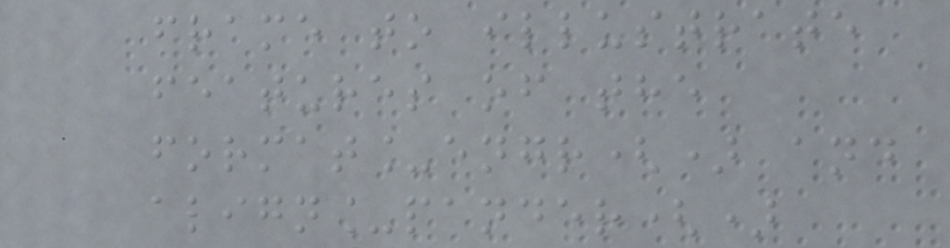frame to illustrate
features of the
format_engr() and
align_pander()
